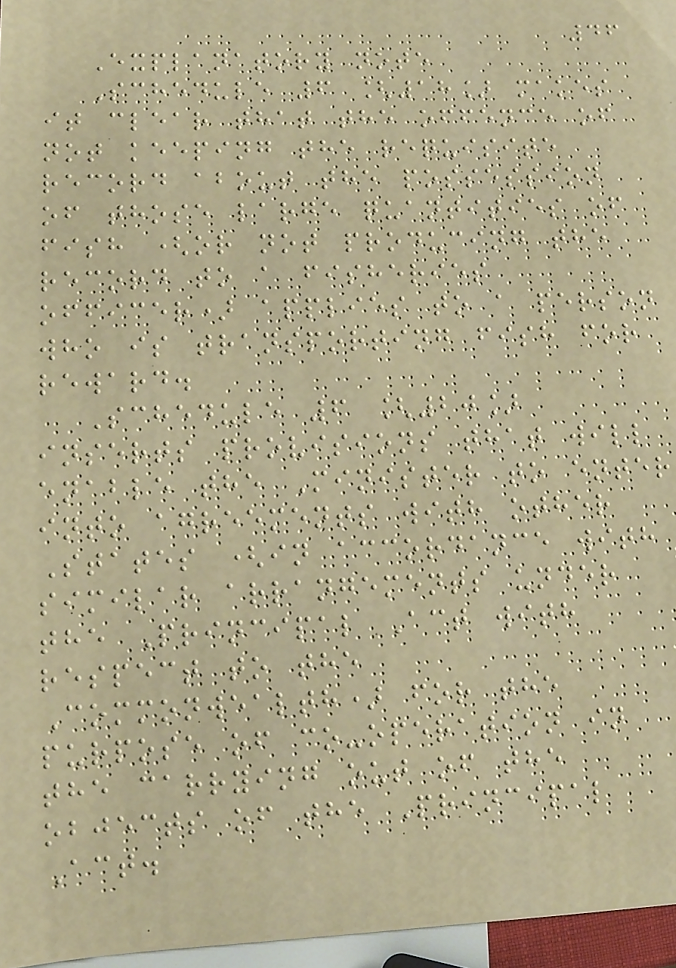46
Explanatory note
Schedule 6 [18] makes
it clear that the offence of
not keeping the requisite
record about the possession
of those large quantities of
fish (or not producing the
record to a fisheries
officer) applies to a person
who is transporting fish for
reward.
Schedule 6 [20]
inserts provisions that will
enable the Minister to enter
into agreements with other
States (in accordance with
similar arrangements under
the Principal Act with
respect to the
Commonwealth) for the
purpose of co-operation in
the carrying out of the
objects of the Principal
Act.
